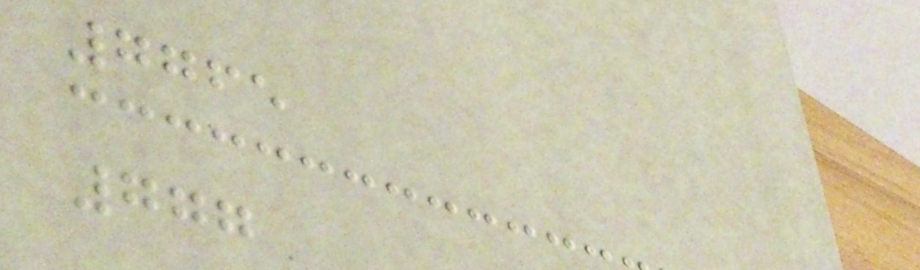7765
777
